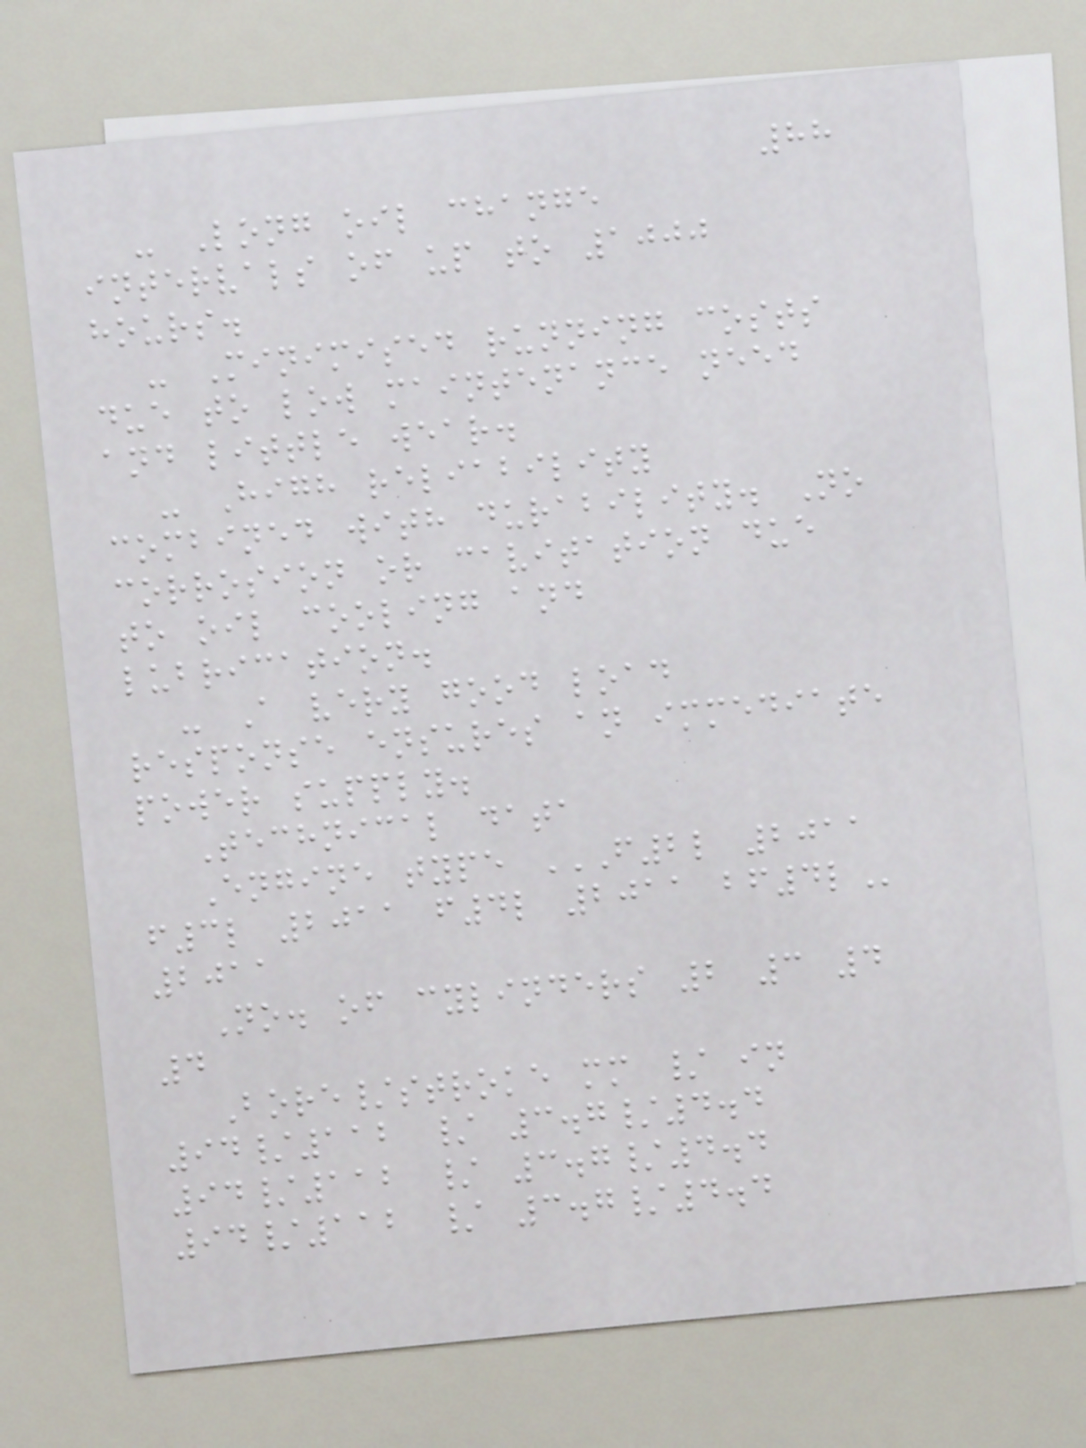88
- Long oil change
intervals of up to 1000
hours.
- Minimised running costs
due to low maintenance need
and little wear.
- High reliability
combined with durability. No
corrosion or cavitation due
to oil cooling and
lubrication.
- A very good load
response ensures an immediate
power supply.
Technical data
Engine type F2L 2011
F3L 2011 F4L 2011 BF4L
2011
No. of cylinders 2 3 4
4
Bore/stroke mm / in
94/112 / 3.7/4.4
94/112 / 3.7/4.4
94/112 / 3.7/4.4
